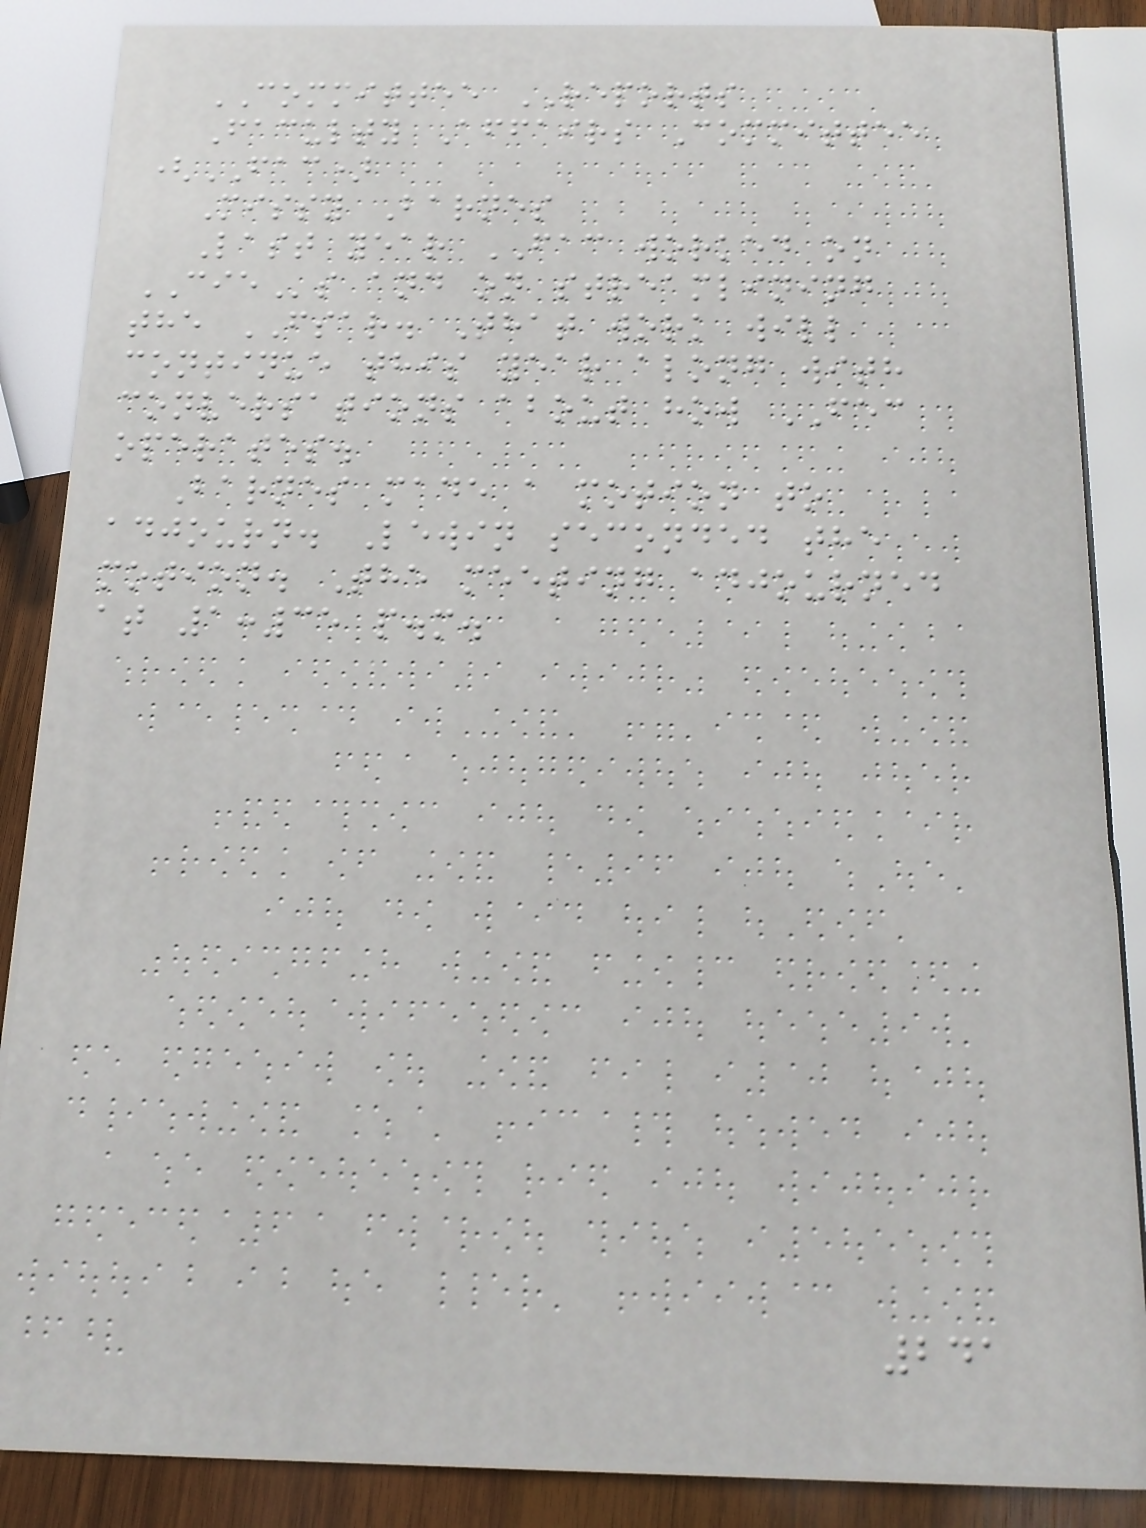COMMITTEE REPORTS
Faculty Affairs Committee
(FAC)
Missy Barnes
Last year FAC worked on
CIEs and on streamlining
the FSAR. That work will
continue this year along with
conversations about how FEC
operates.
Barnes made a motion to
adjourn. Lewin seconded the
motion. The meeting adjourned
at 1:35 p.m.
241
